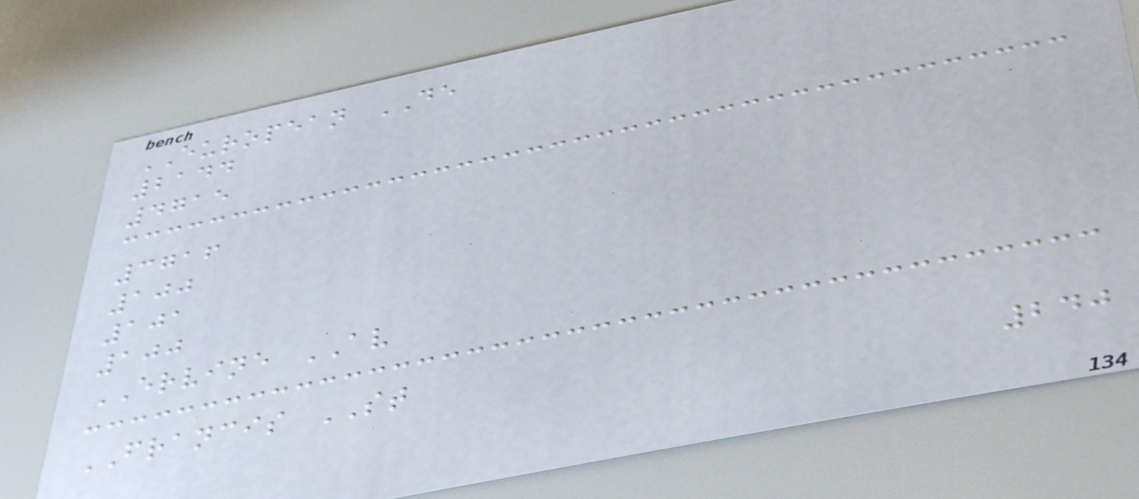EUROPEAN DE
2144
4715
3716
100
101
100
ERVINE AV
FRANCIS ST
240
